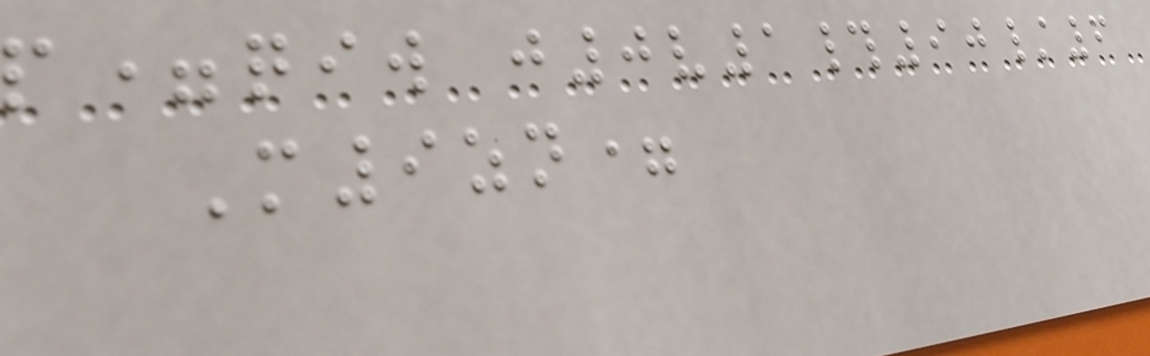p=qiw j0v1#90/6
M9zn=
